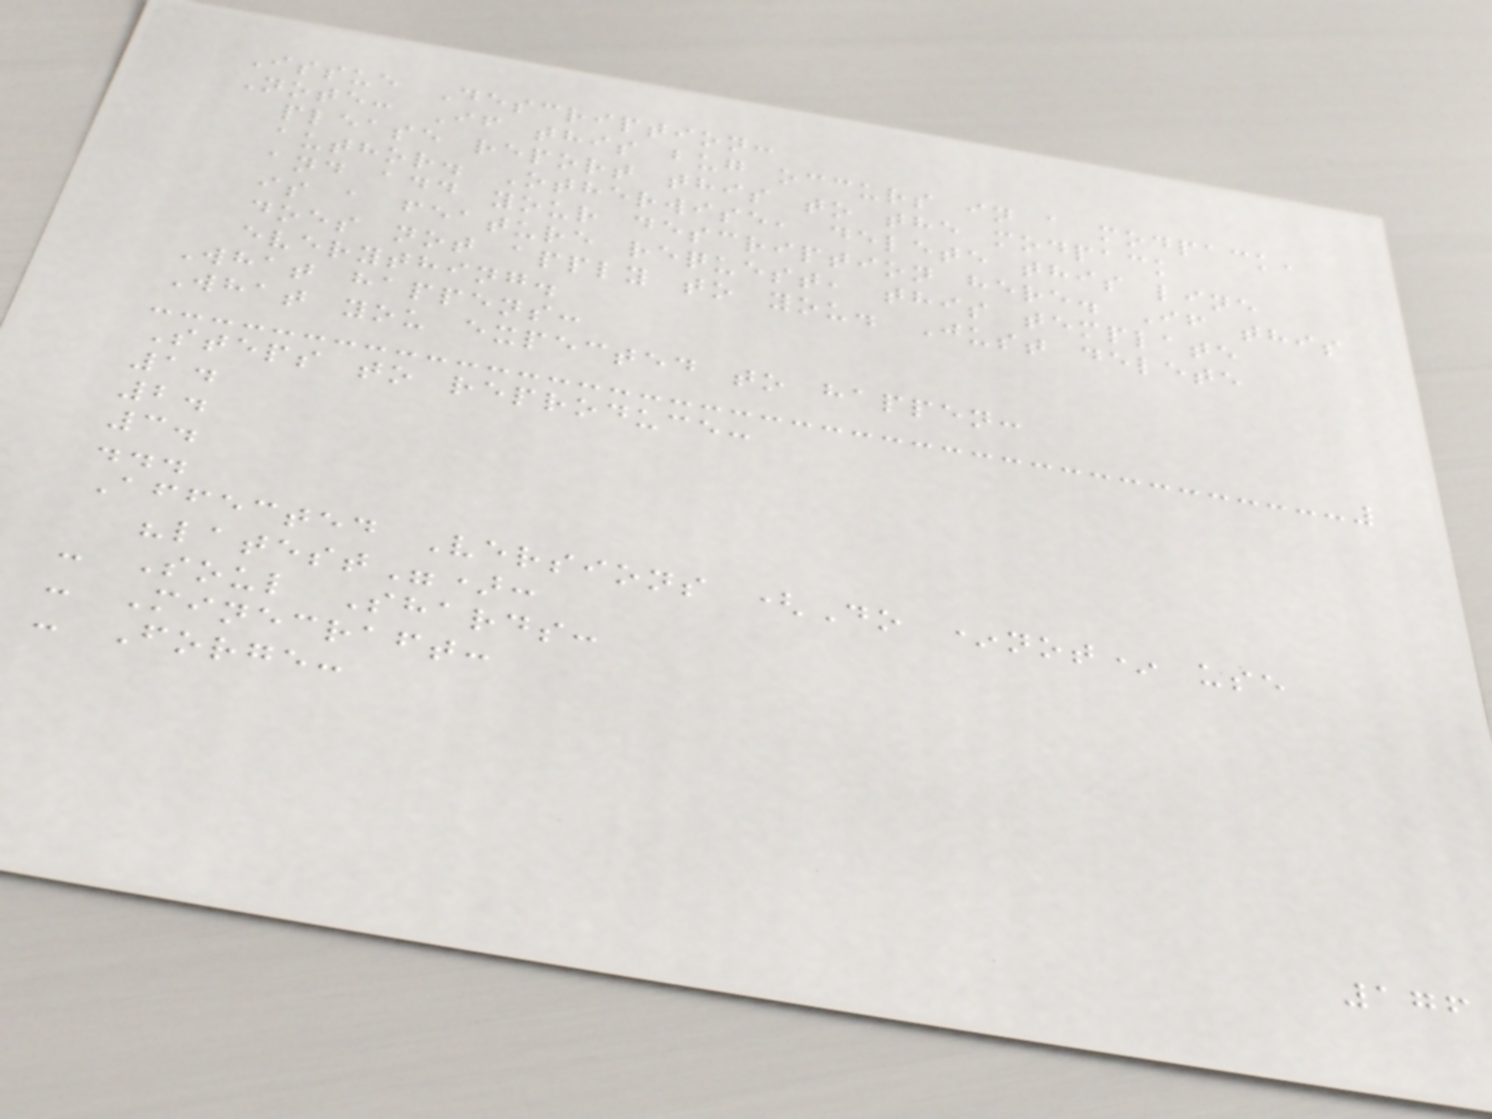Issue Description:
Note: If this bug occurs in a modpack,
please report this to the modpack
author. Otherwise, delete this line
and add your description here. If this
is a feature request, this template
does not apply to you. Just delete
everything.
What happens:
What you expected to happen:
Steps to reproduce:
1.
2.
3.
...
Affected Versions (Do *not* use
"latest"):
- Soul Shards:
- Minecraft:
- Forge:
176
